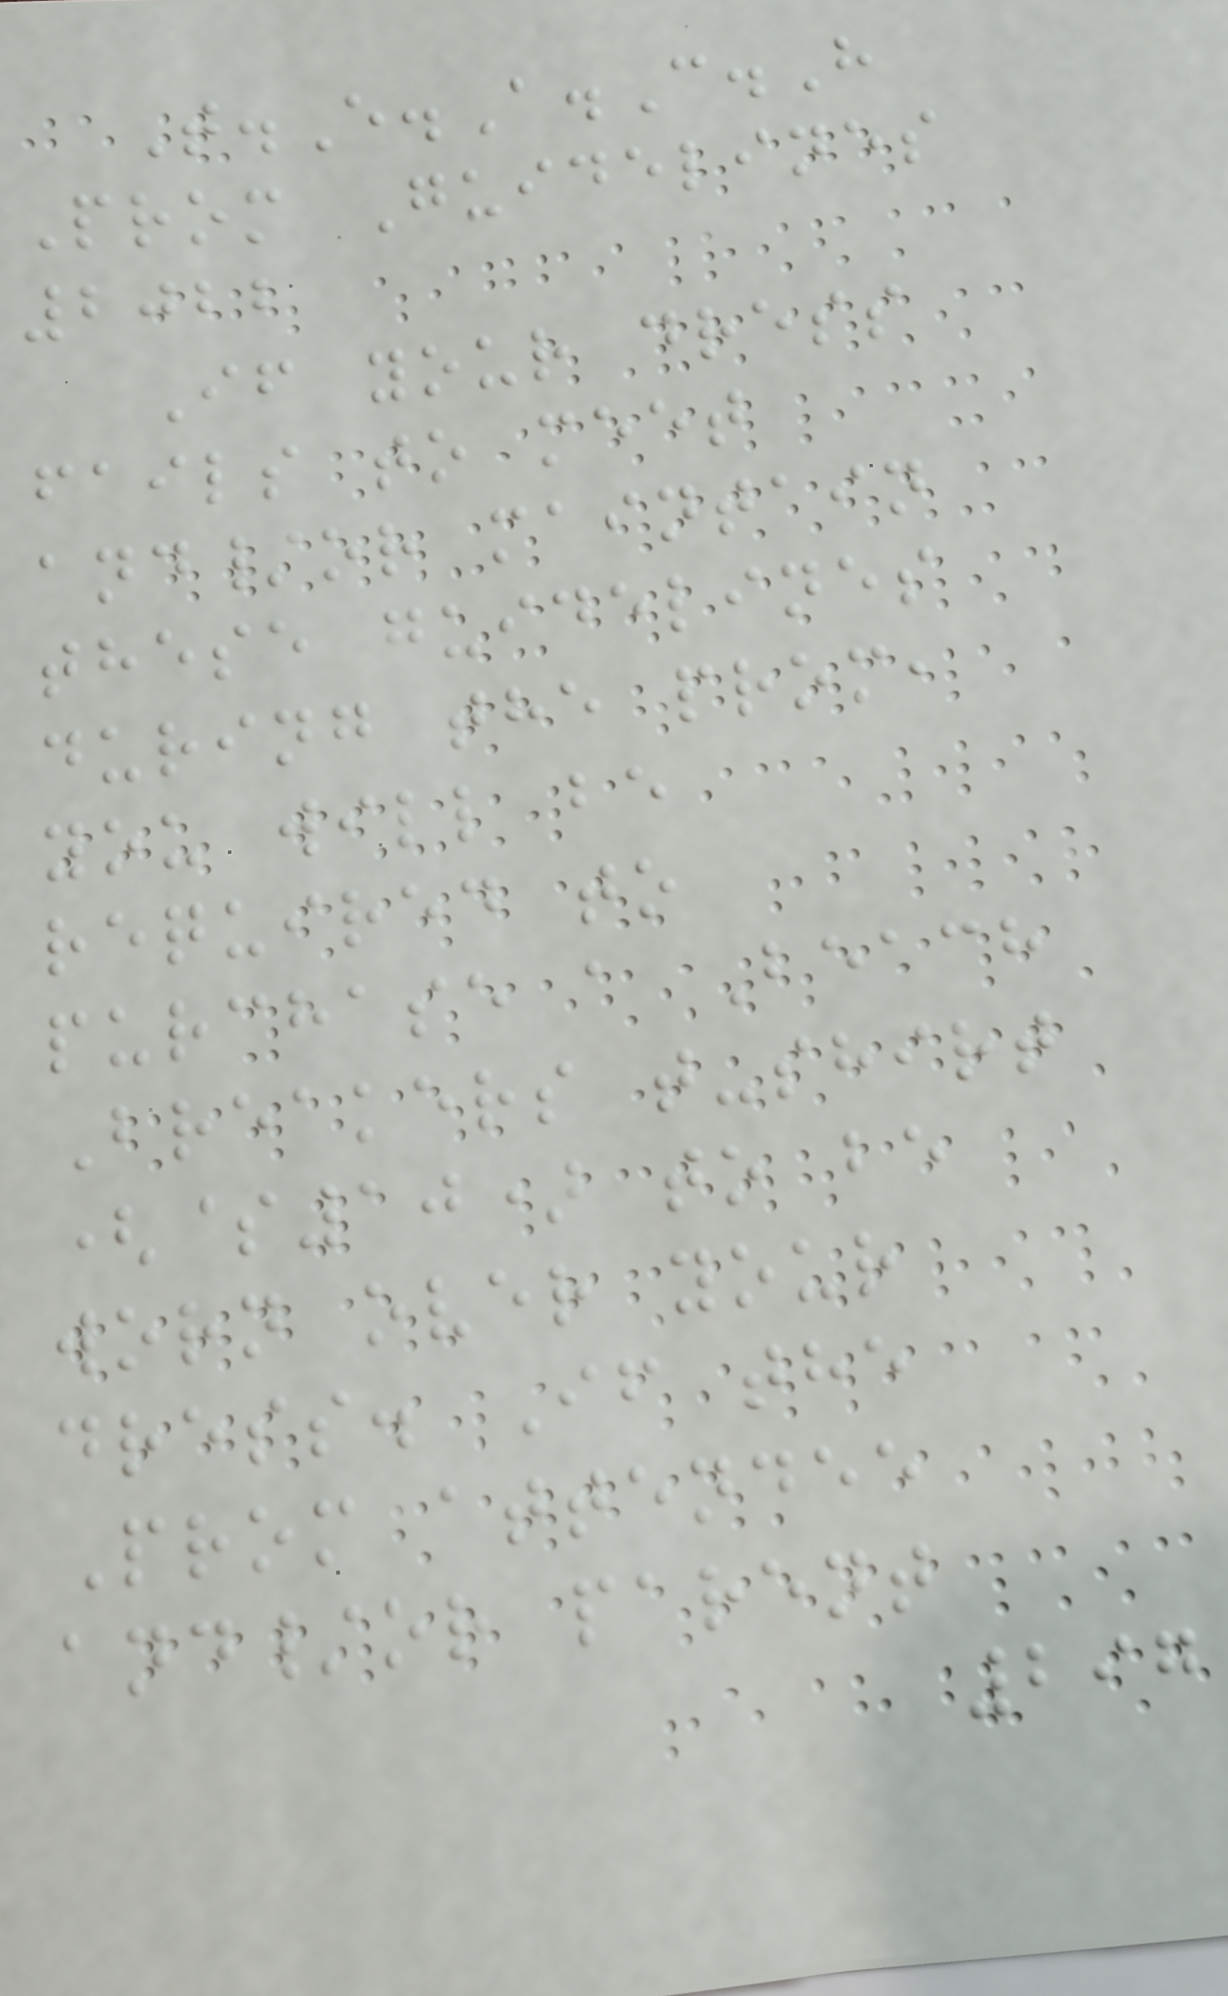T.E.A.C.H
Prom Guidelines
2022
If your dress
fails to meet
and/or maintain
these guidelines
during the prom,
you will be
required to
purchase a Beach
Breakers t-shirt
($10) to be
worn over your
dress. If the
Prom attendee
and/or parent
297
